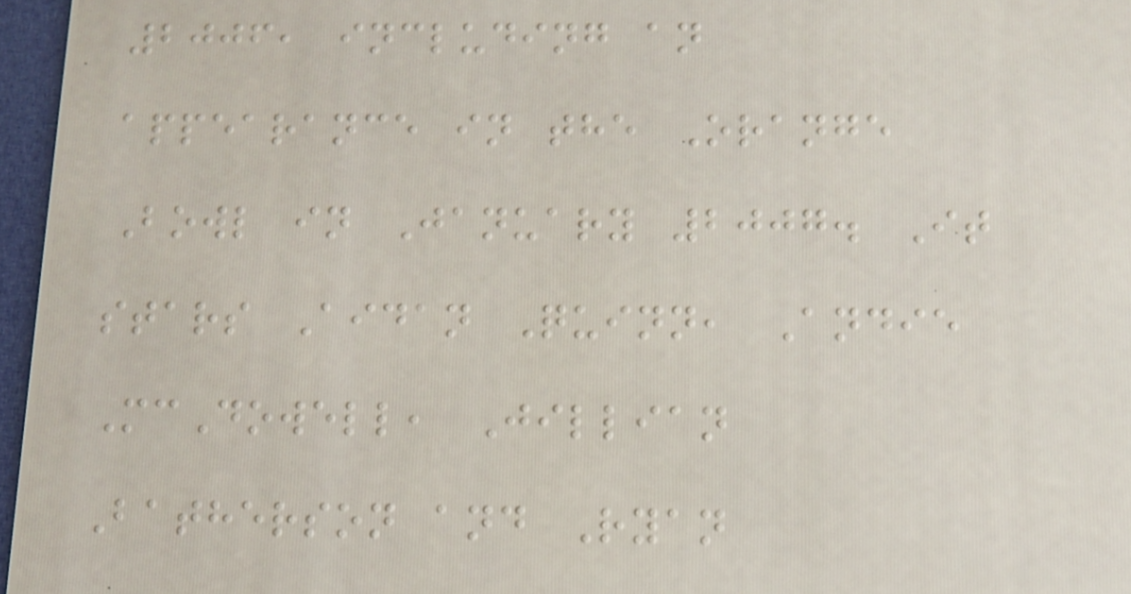2006, including an
appearance in the Orange
Bowl in January 2007. It
stars Aidan Quinn, Andie
McDowell, Jillian
Batherson and Ryan
